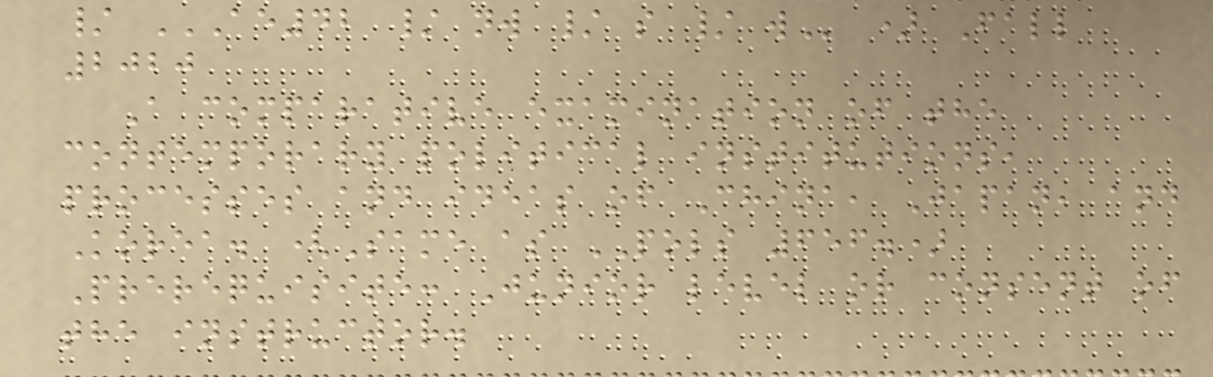/ AE42 / NW / S / W ) Fall
2020
A comparative examination of the
contemporary political institutions,
processes and ideas of China, Japan, and
Korea. (Same as POLS 656.)
Prerequisite: Junior level or consent of
the instructor.
